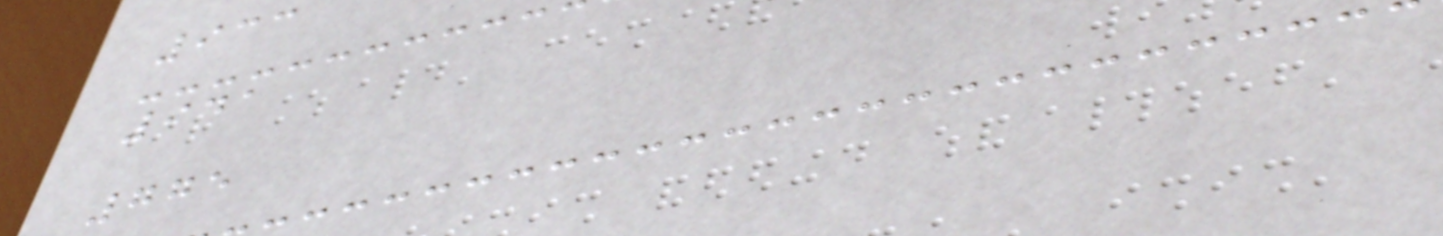933
941
775
